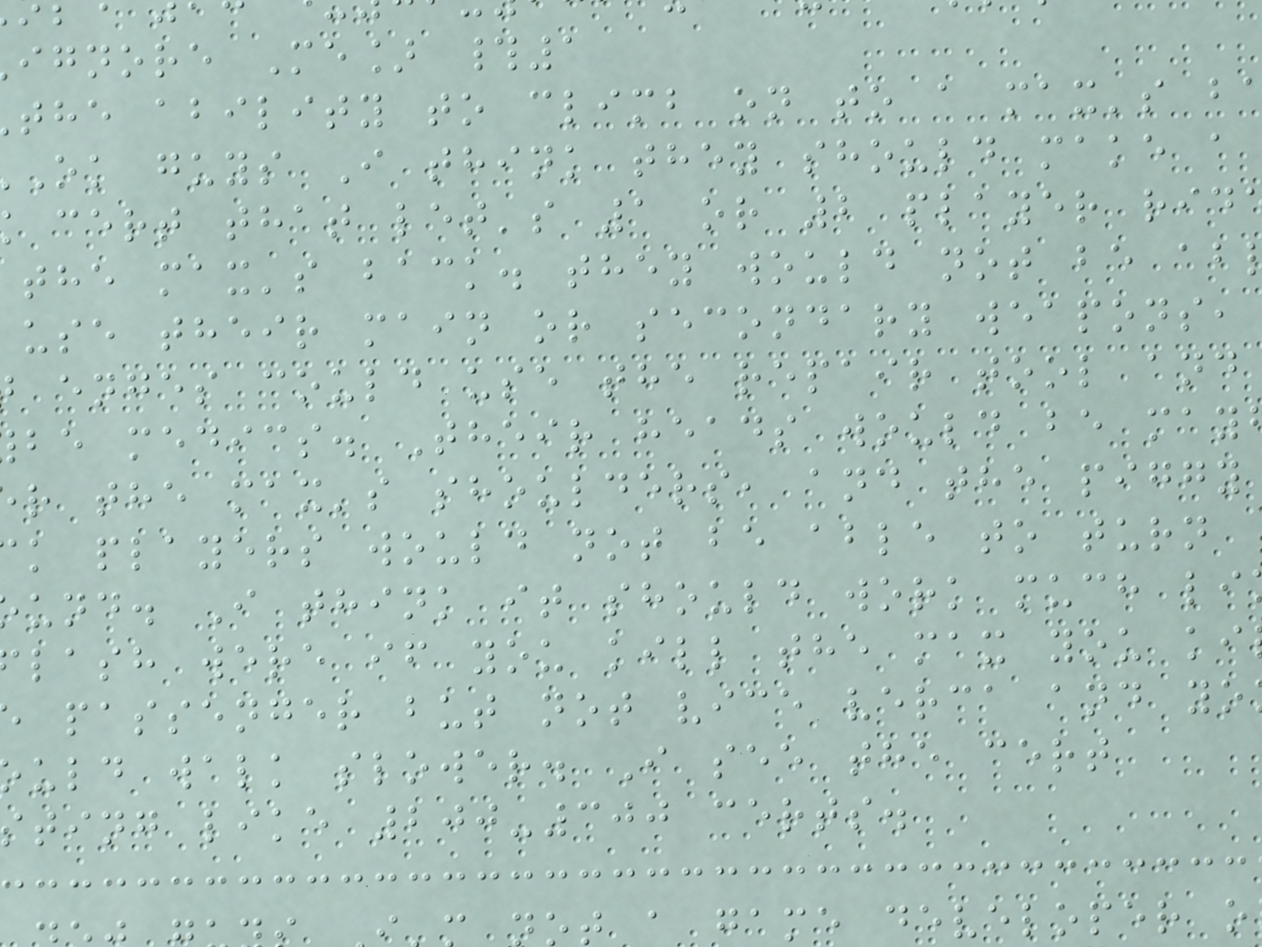ignore Me] #1
the ability to climb on to a max's b
ok guys I think they should make a
cert that let's 1 or 2 player rid
the max's back. they would not be ab
use their main or secondary weapons,
enges could use the repair tool and
be medics. Their heads would be may
r the max's shoulders, and the piggy
k players would not be able to turn
und. I think it should work much li
lash were if you kill the max you ki
passenger but not vice verca and yo
uld walk slower. I see the cert
ting like 200-300 certs.
t a game developer o
